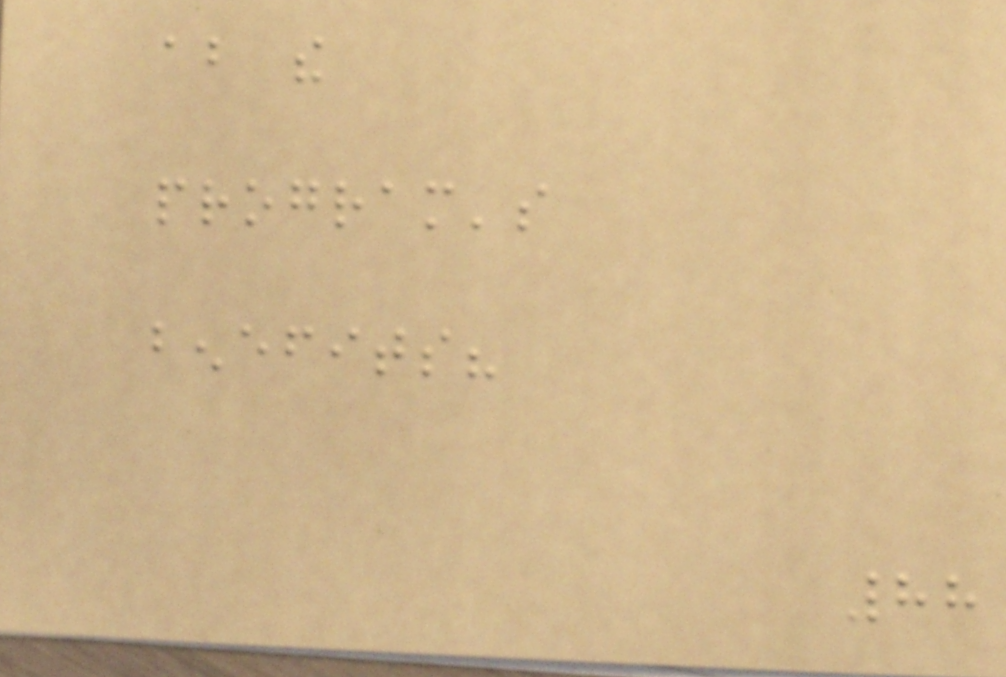about the
program's
benefits?
88
